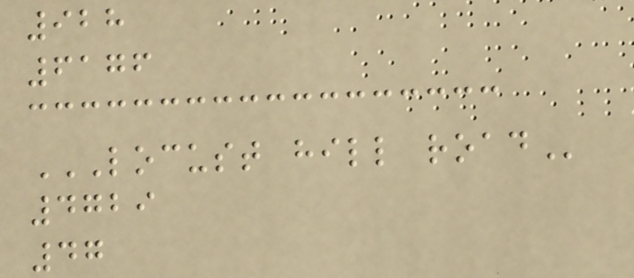928
6176
LOCUST HILL ROAD
4729
47
